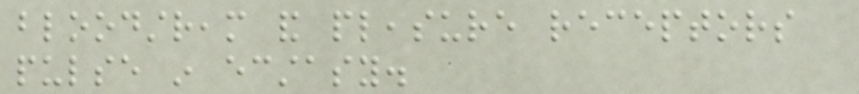bloodstream and pleasure receptors
pulse in ecstasy.
